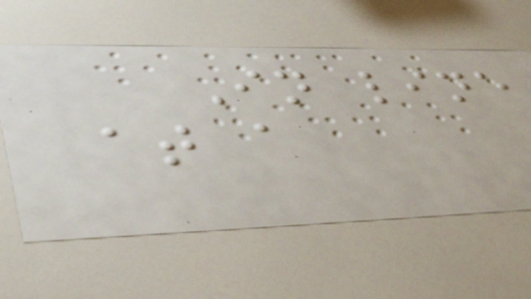In line
at a
